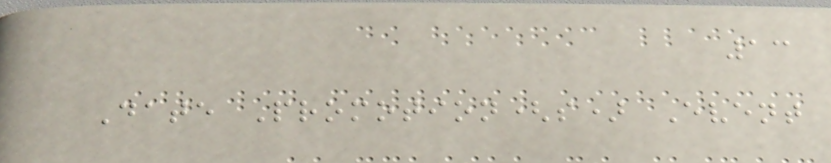13
Date Promotion(s) Event
